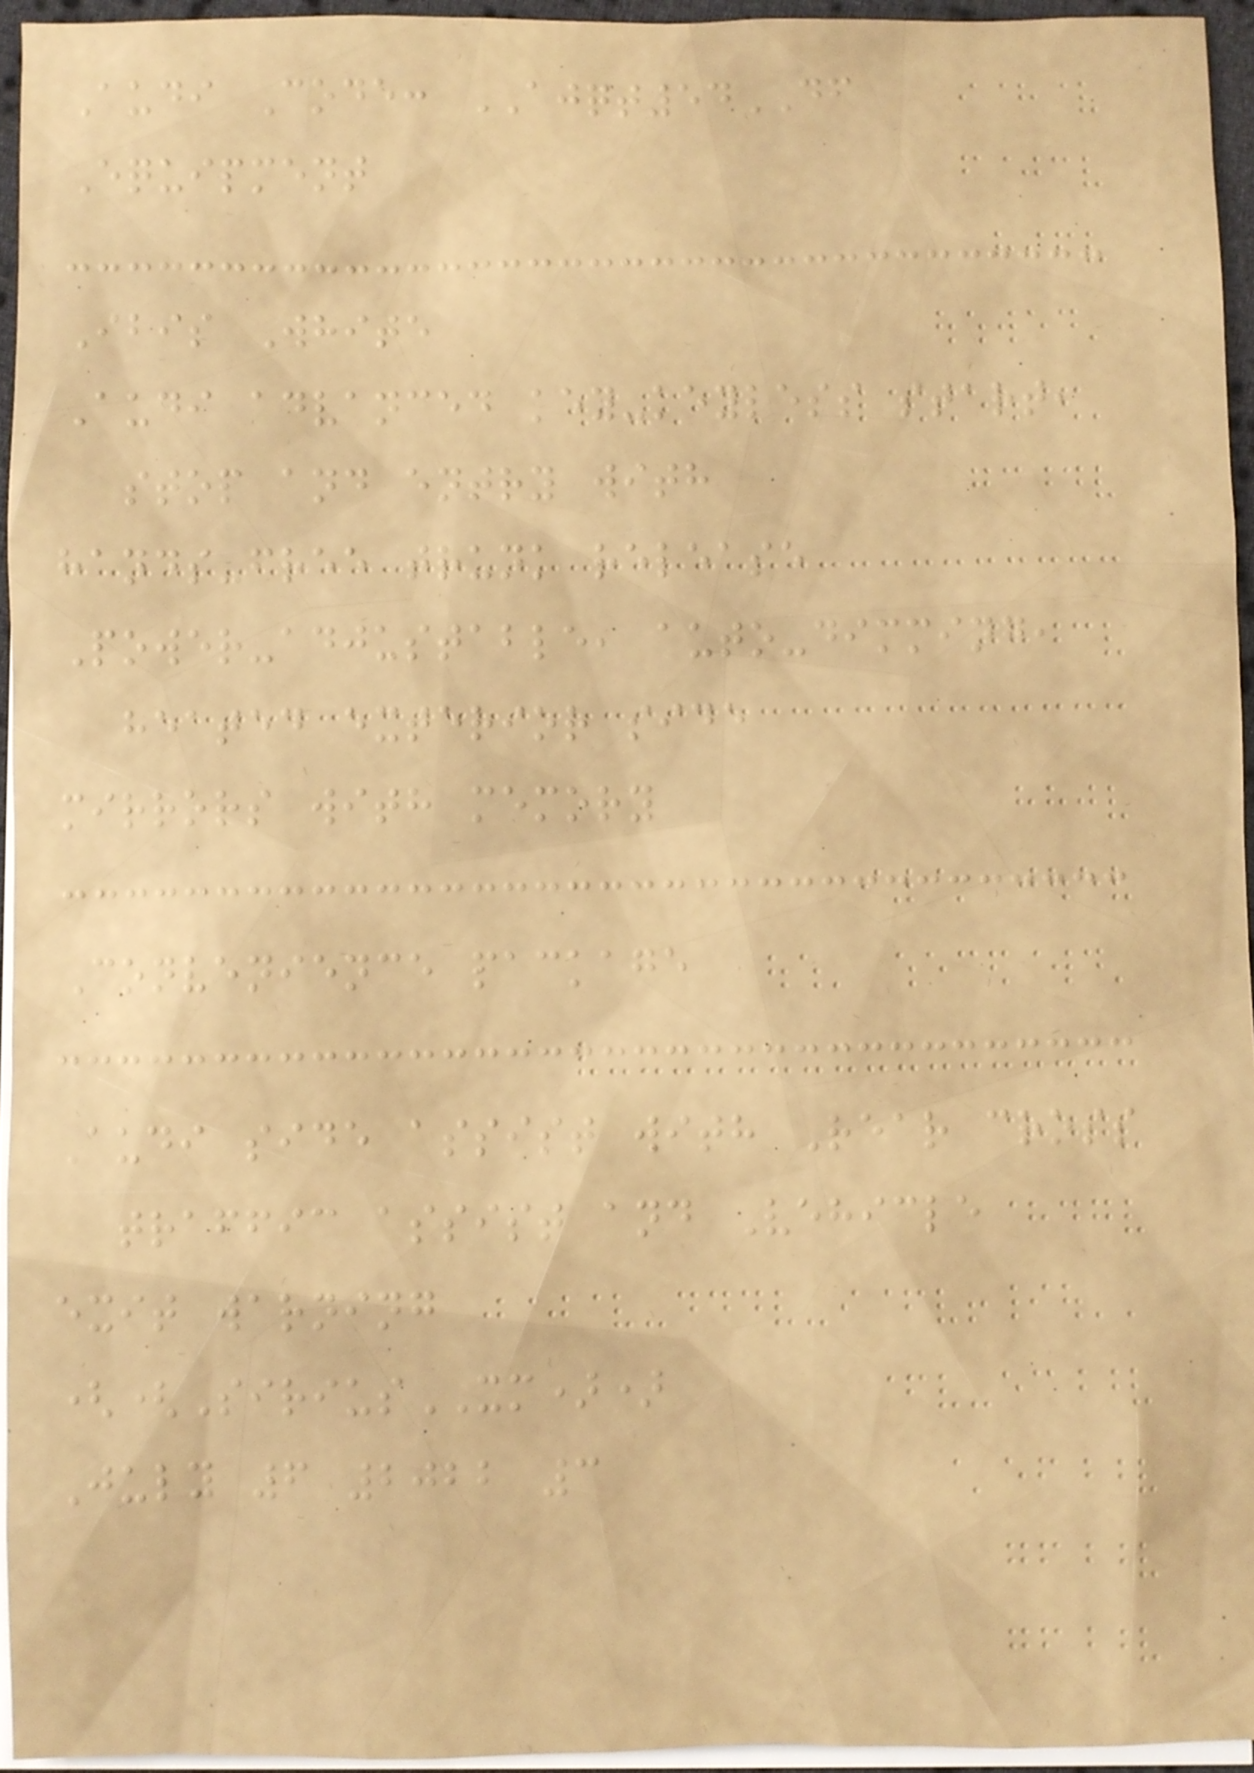Audi Code: AJQT54DF
Equipment
Ibis White
Audi advanced key-keyless start,
stop and entry with
hands-free trunk release
Power-adjustable, auto-dimming,
heated exterior side
mirrors with memory
Convenience package
Audi side assist with Rear cross
traffic assist and Vehicle
exit warning
((SiriusXM))
July 6 2022 3
